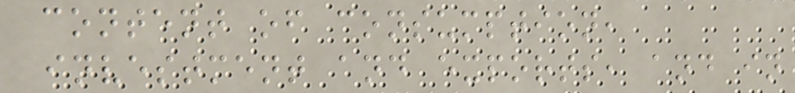content of consumption,
investment and exports, and in
